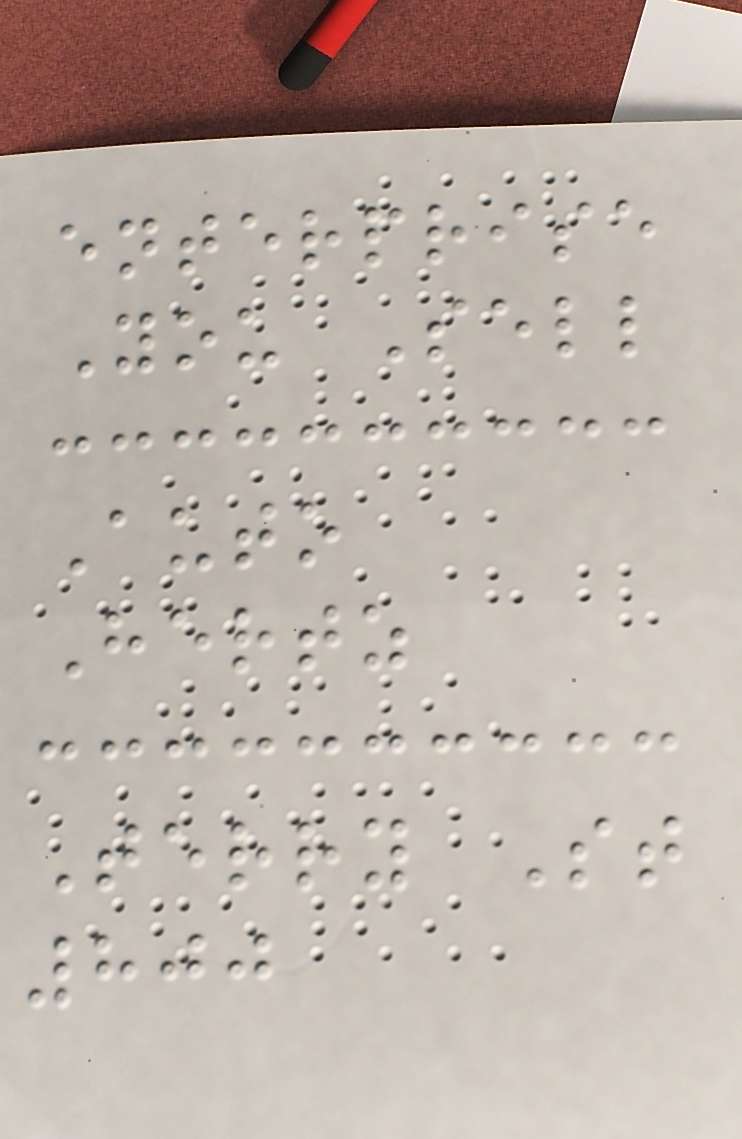enterprise
You Sell
Auto
Hertz
Terry St
800
